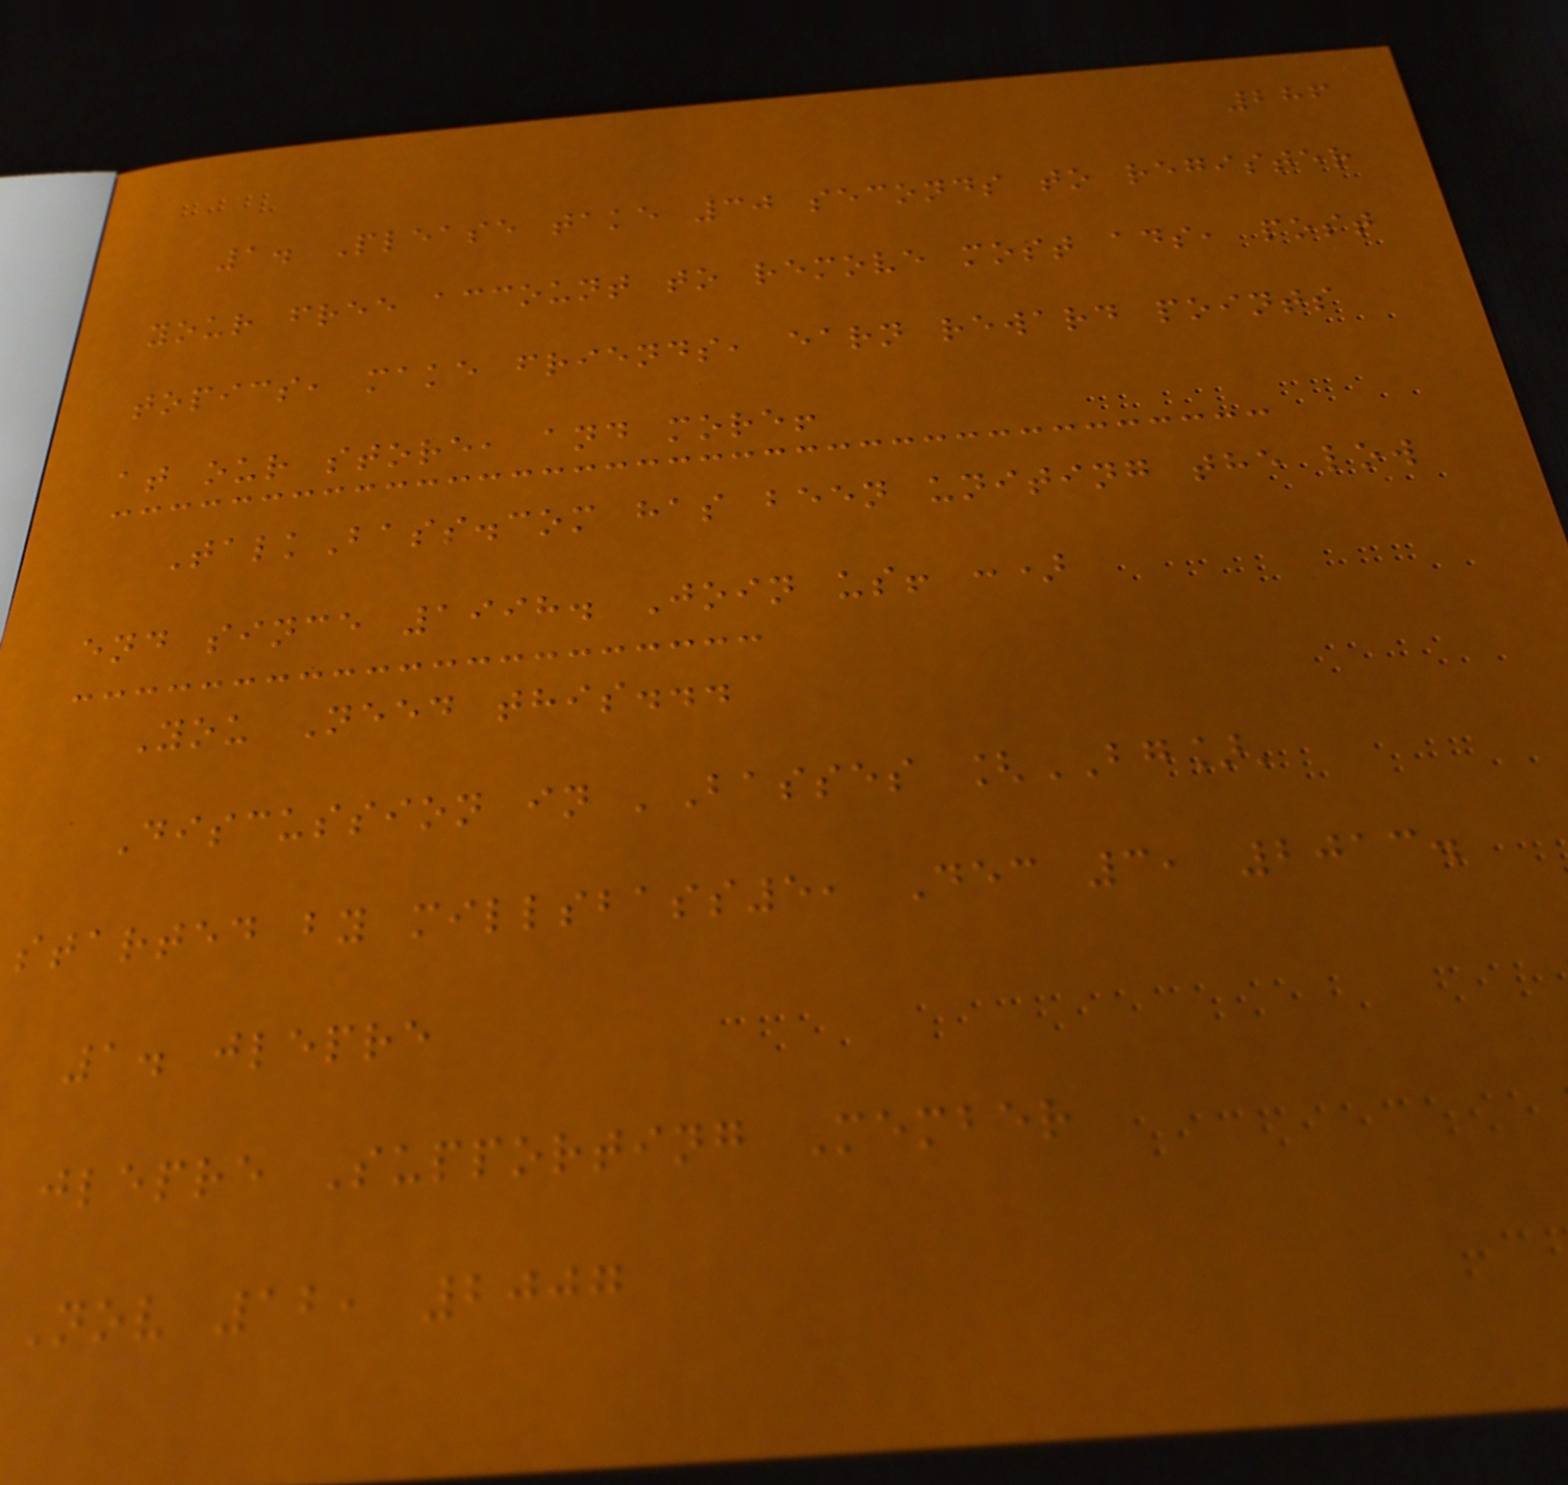286
1. Please take 30 seconds to register
your free account to remove most ads, post
topics, make friends, earn reward points
at our store, and more!
TalkBass.com has been uniting the low
end since 1998. Join us! :)
You Need this...
Discussion in 'Basses [BG]'
started by millsbass5, Dec 3, 2013.
1. jlepre
jlepre Supporting Member
Nov 12, 2007
